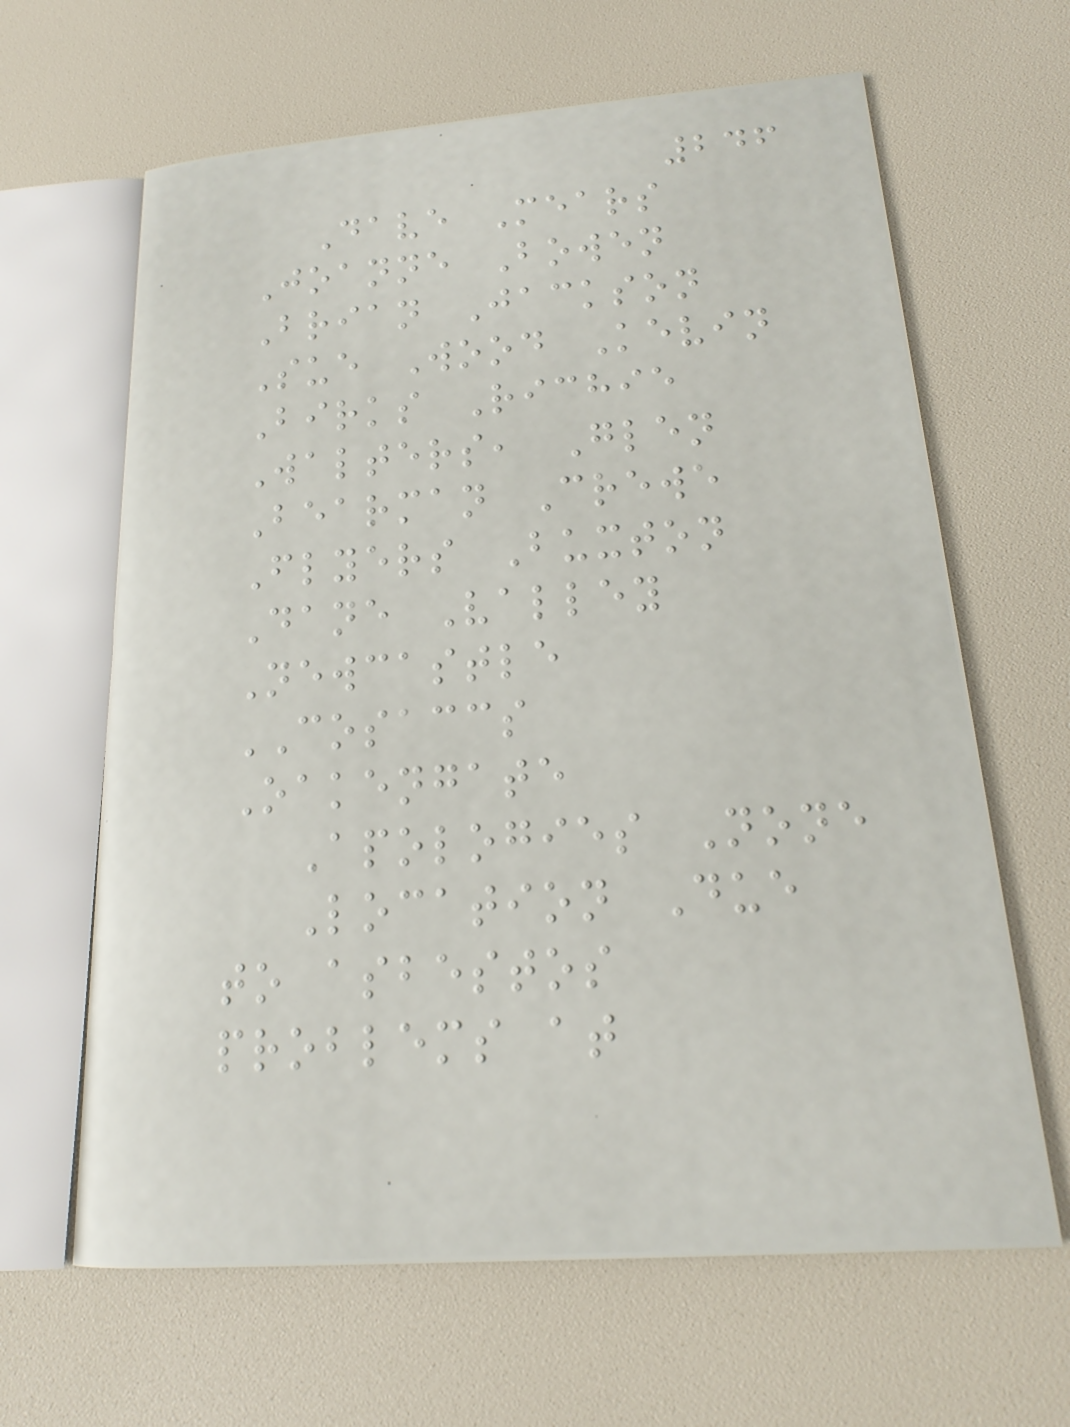246
Dave Mears
Joanne Bowen
Brian Jackson
Sue Wood Kevin
Birks Richie
Walters, Glen
Bearman Crewe
Flyers Buxton
Dane Valley
Newcastle
COSACCS
Oakengate
Apologies None
Location Due
to asbestos
problems at
